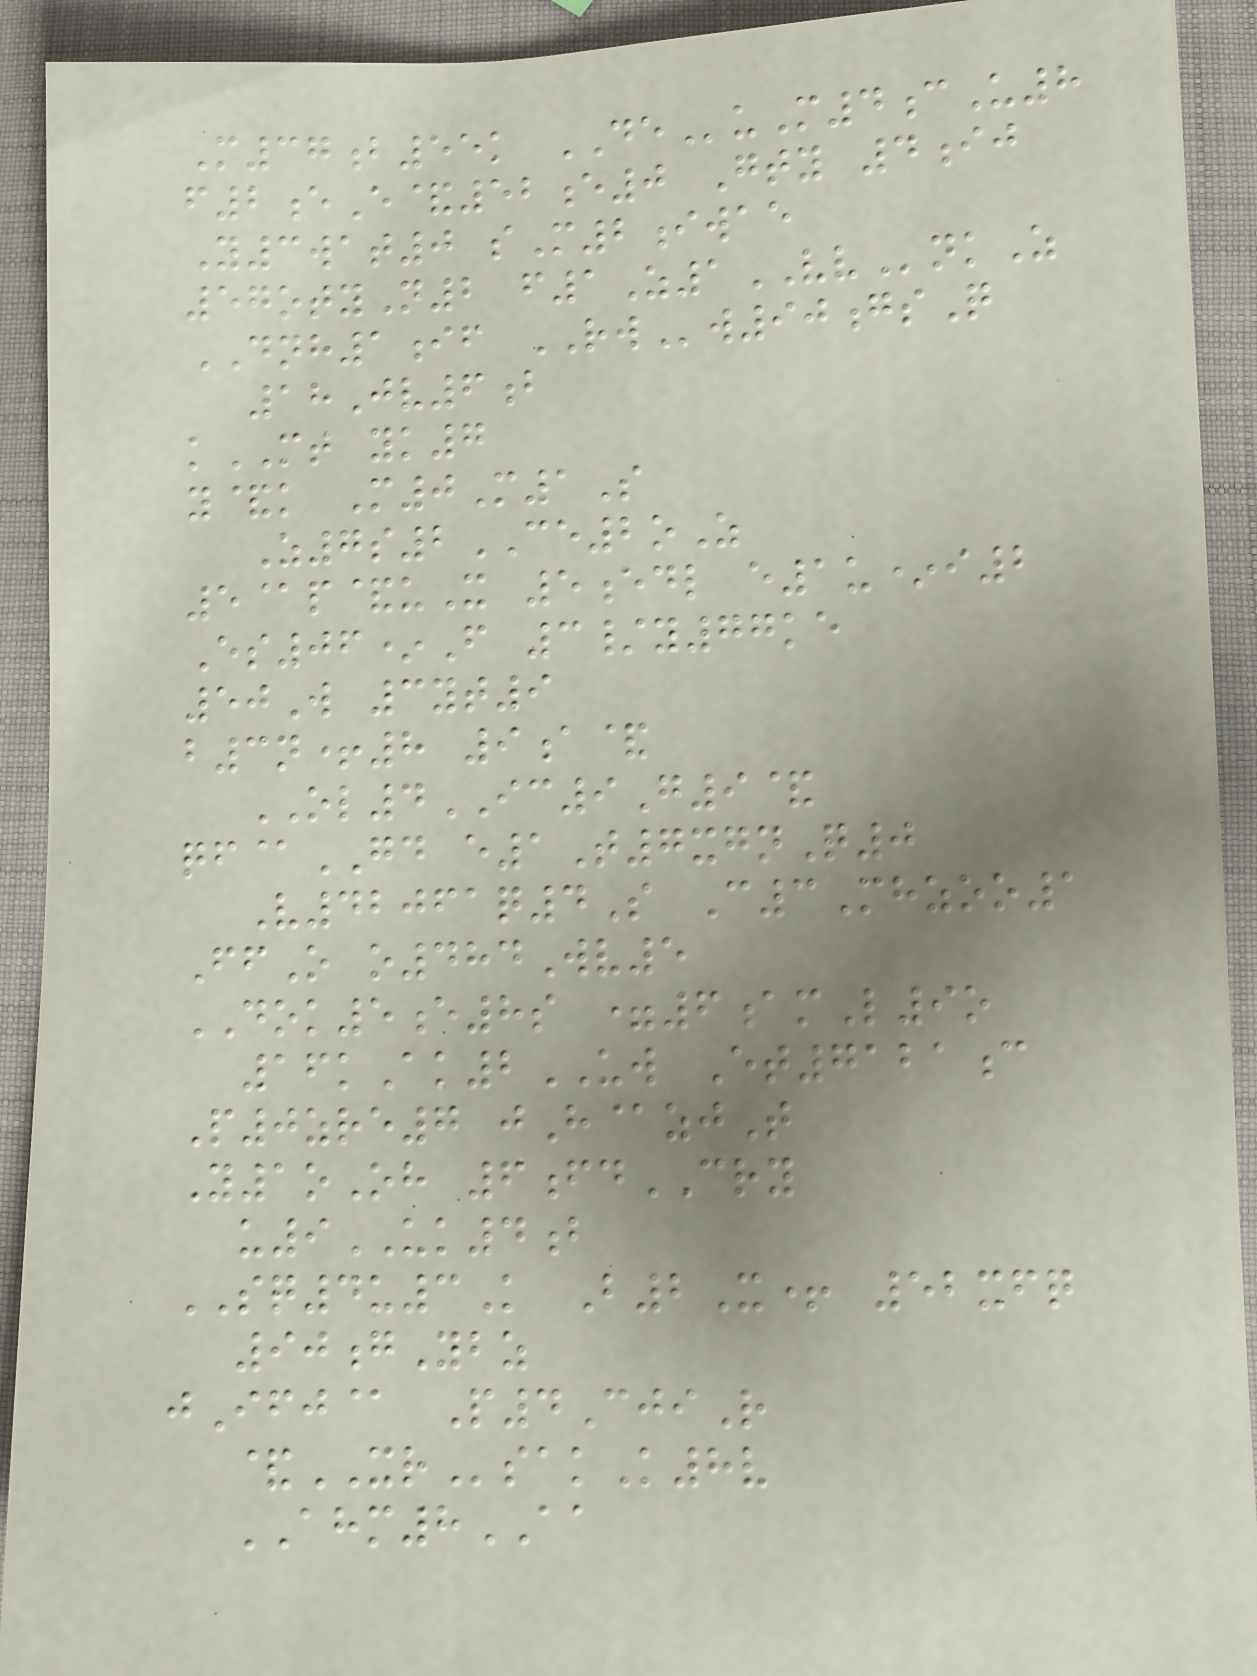M37b55k DEuM4cU8
f2eE&52e0 Gty 4ij
Y3wat0 sM2iwae
57otyN2 f1Z1VVnkZ
DNH1if RWw90gsQ
18Jv6b
kMT yk7
y&k M0M1S
Z7s2CE2oZ
5@p&uX 5edl e1u*i2
Es06*F 3/y77ke
50W 3yt9
b3n+8 9a&
OL4IC9G9&
qf@GD e1T7xgnQ0
V42061q4S C3Mhzoo1
FfO o484Wv5
DOK5e8s =6amL9o
16kAk2UW Et7121c
P0zre7 jH@zjT
Y1oOh 6fdCRY
u9UK4b
SQ4u3K B2X+ 52xfq
90gYbz
jIfj@ P4CjiR
&XRsakK8v
AHM8AA
